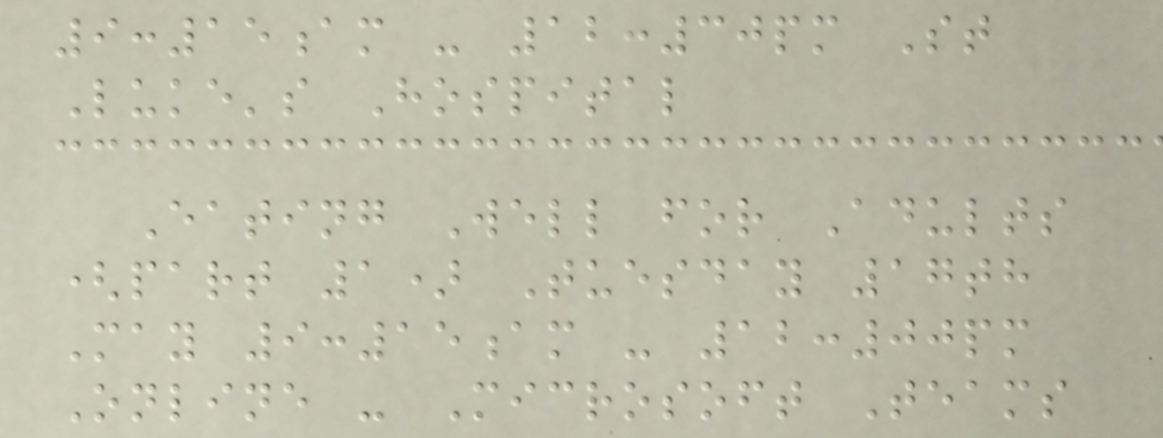9:15am - 12:30pm St
Luke's Hospital
Eating Well for Adults
(part 1) Tuesday 17th
May 9:15am - 12:00pm
Online - Microsoft Teams
